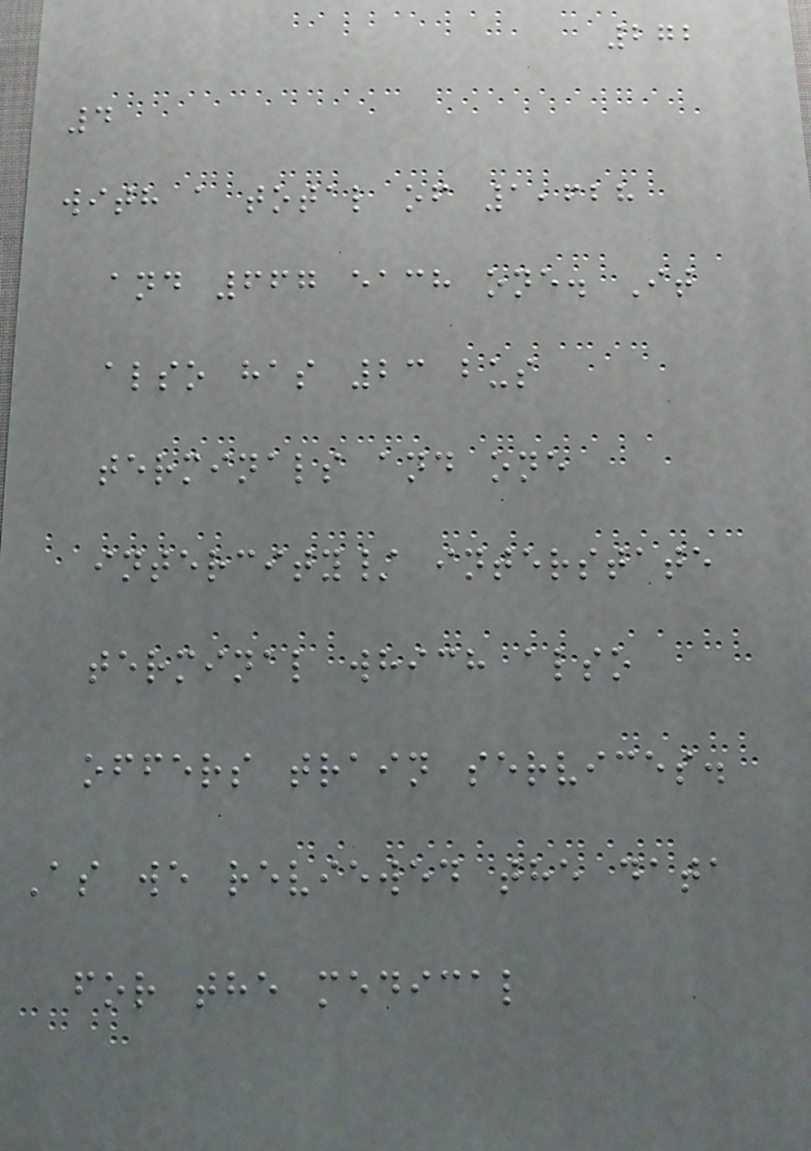272
4
with a total of 1,628
and 667 each one. It
also has 23 bus
terminals and one
intercity/ interstate
terminal which also
offers train services.
As we reviewed the data
for the medical
